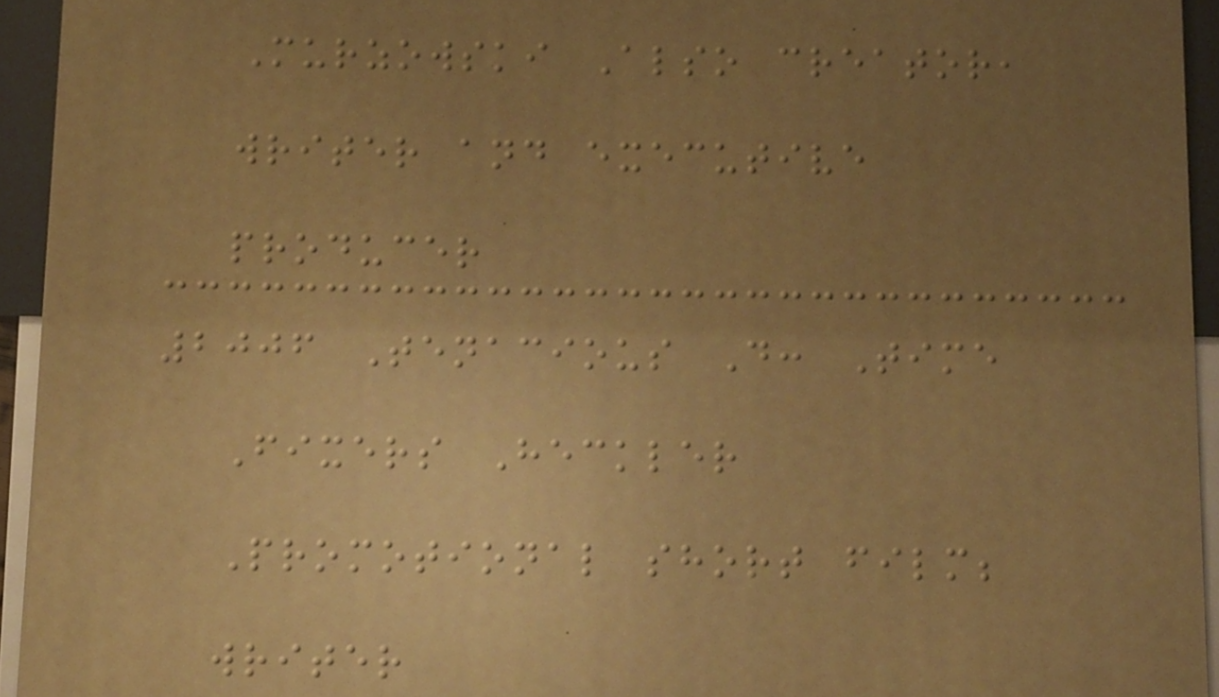Murzowski Also creator,
writer and executive
producer
2006 Tenacious D: Time
Fixers Heckler
Promotional short film;
writer
